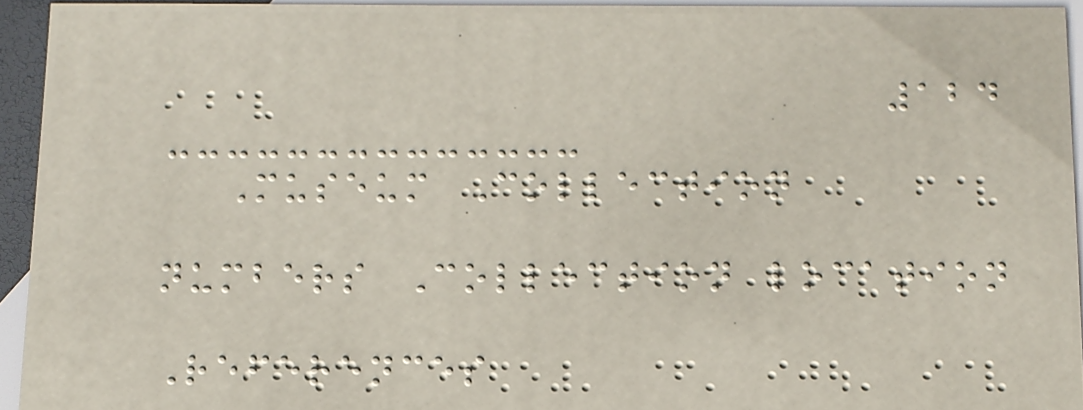124
Museum Collection
numbers Collection location
References
